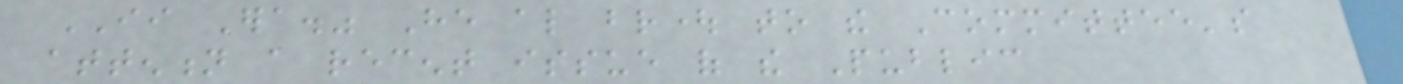II Era." He also brought to the Committee's
attention a recent issue of the Public
